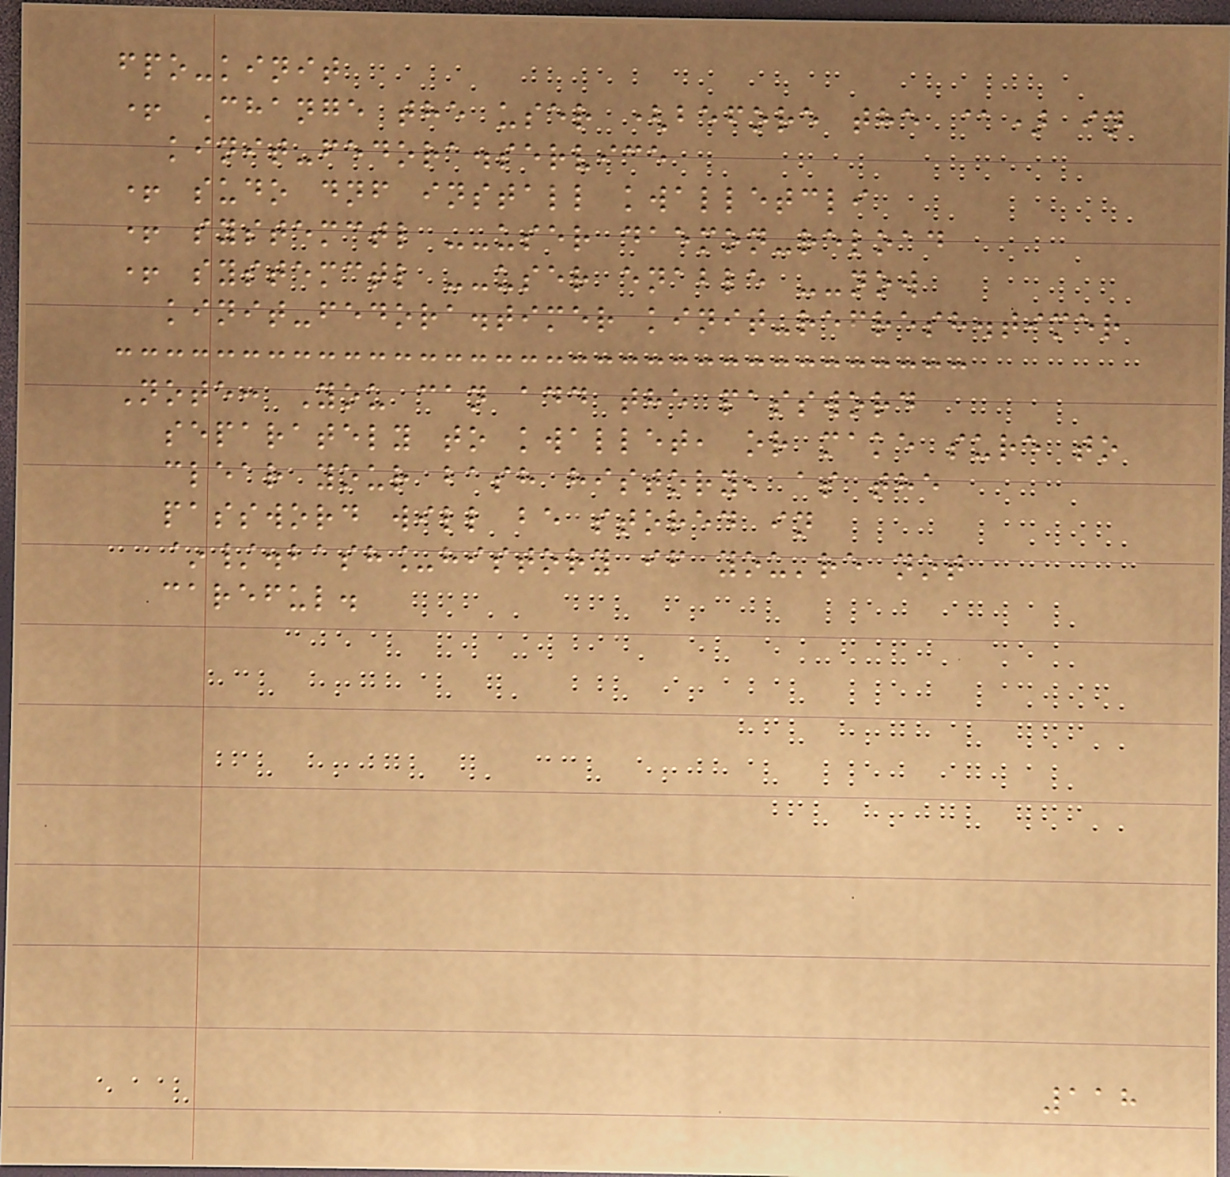fpo-kinit
+ Change the user (before the @) in
kinit-fedora.service
+ sudo dnf install kwalletcli
+ systemctl --user daemon-reload
+ systemctl --user enable --now
kinit-fedora.timer kinit-refresh.timer
Note: You can add the password
separately to kwallet, or make sure to
clear your bash history, as the
password will be stored in
~/.bash_history if you're not
careful.
118
